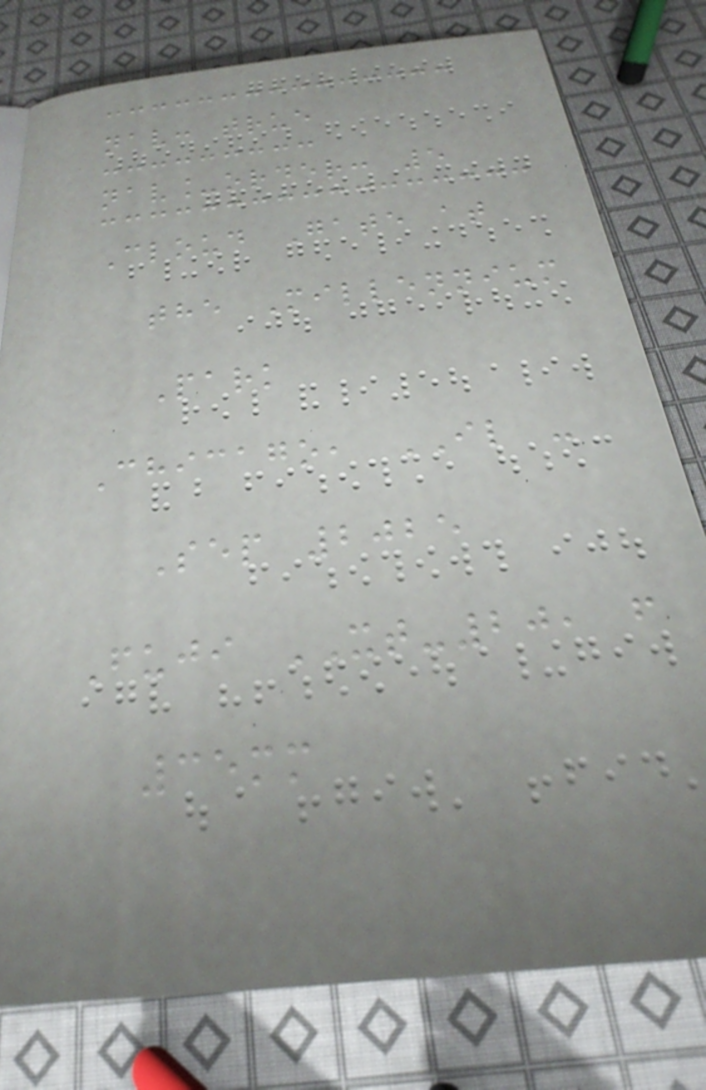nav: true
nav_order: 5
Cloud Gate at
the Millennium
Park
Chicago, IL -
Sep 2025
Fuji XT-20, f
35mm
